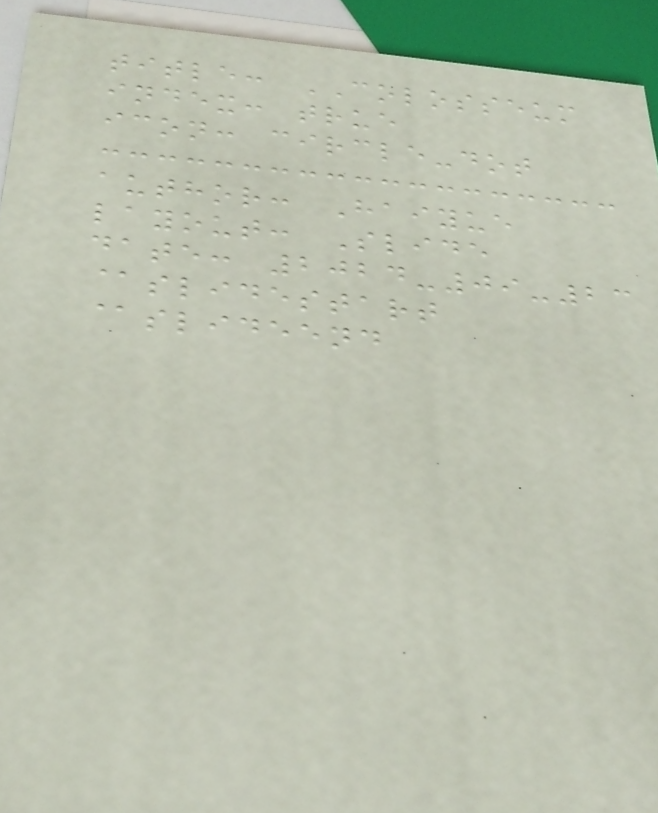title: COLOSSEUM
index: true
icon: circle-dot
author: Haiyue
layout: Slide
date: 2024-09-23
@slidestart
@slideend
